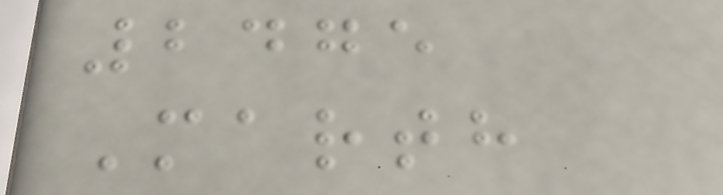2475
Marth
